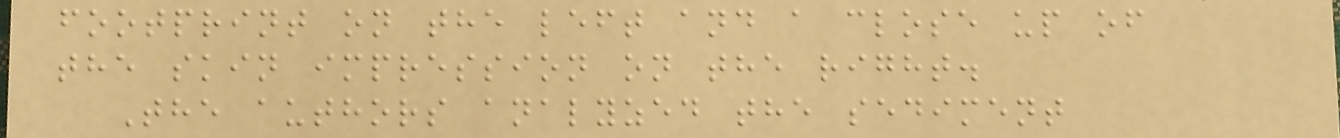footprint on the left and a close up of
the skin impression on the right.
The authors analyzed the sediment
